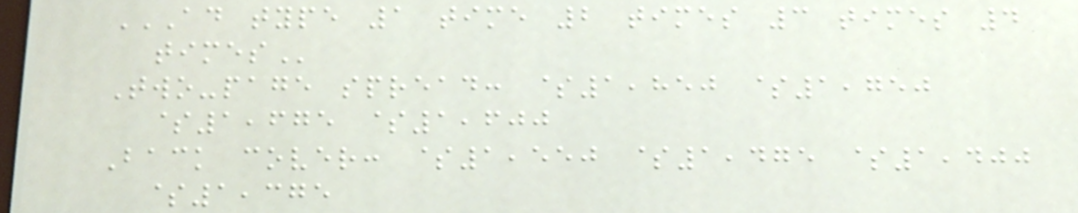AD TYPE 1 TIME 2 TIMES 3 TIMES 4
TIMES
Two-page spread: $1,850 $1,750
$1,675 $1,600
Back cover: $1,550 $1,475 $1,400
$1,375
